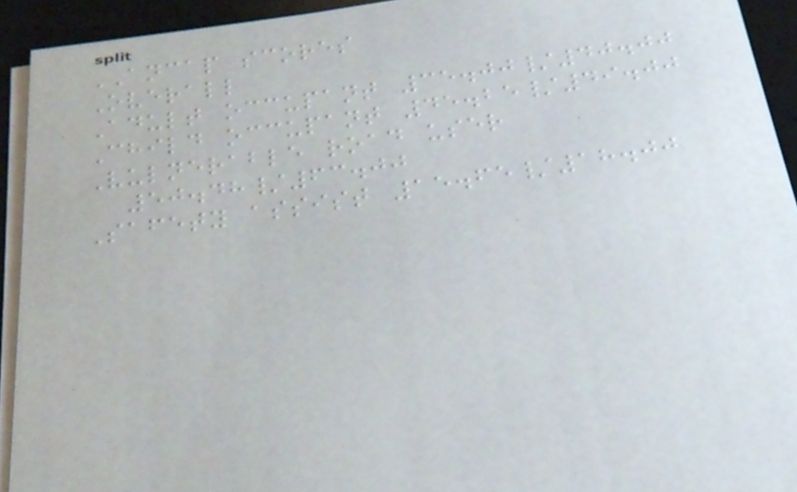ANCAP scores
Overall
Adult occupant 35.00/40.00
Child occupant 45.25/49.00
Vulnerable road user
50.48/63.00
Safety assist 15.65/18.00
